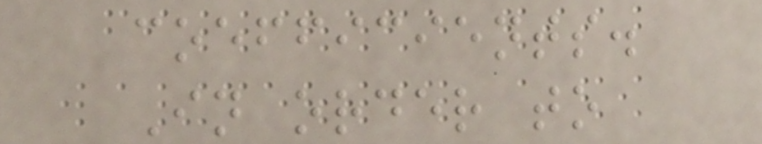coefficients.
In order to
